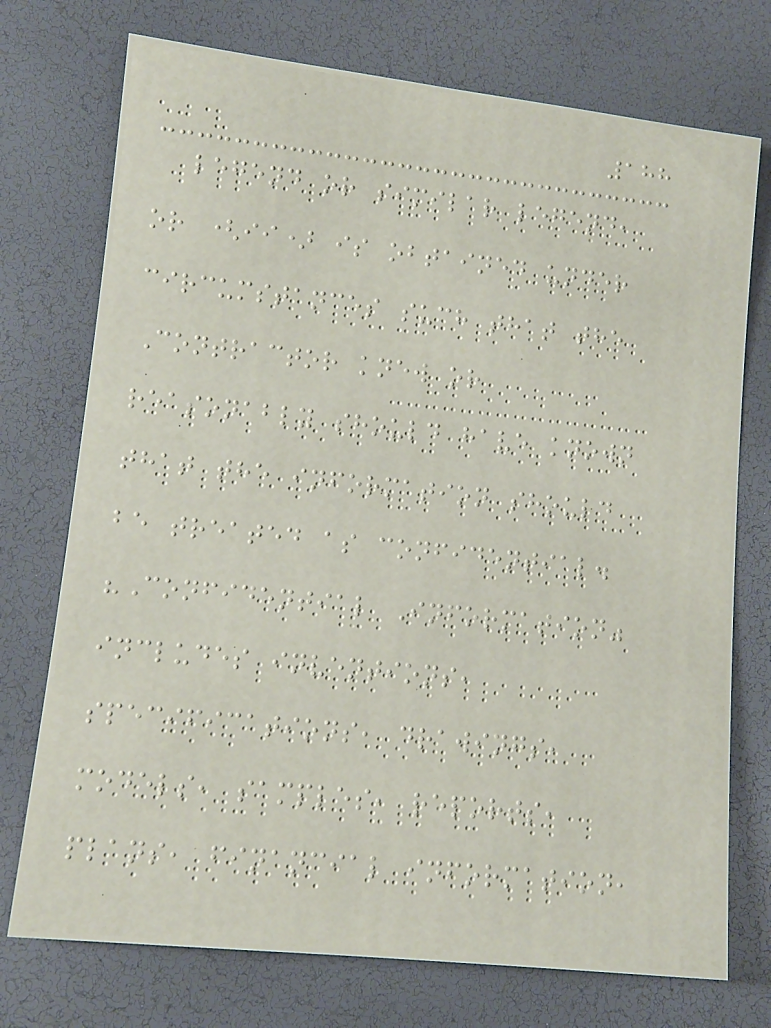188
legend or similar legend,
or (ii) is obtained under
circumstances such that the
Contractor knew or
reasonably should have known
that the information should
be treated as confidential.
"Confidential Information"
includes inventions,
specifications, drawings,
models, samples, reports,
plans, financial information,
